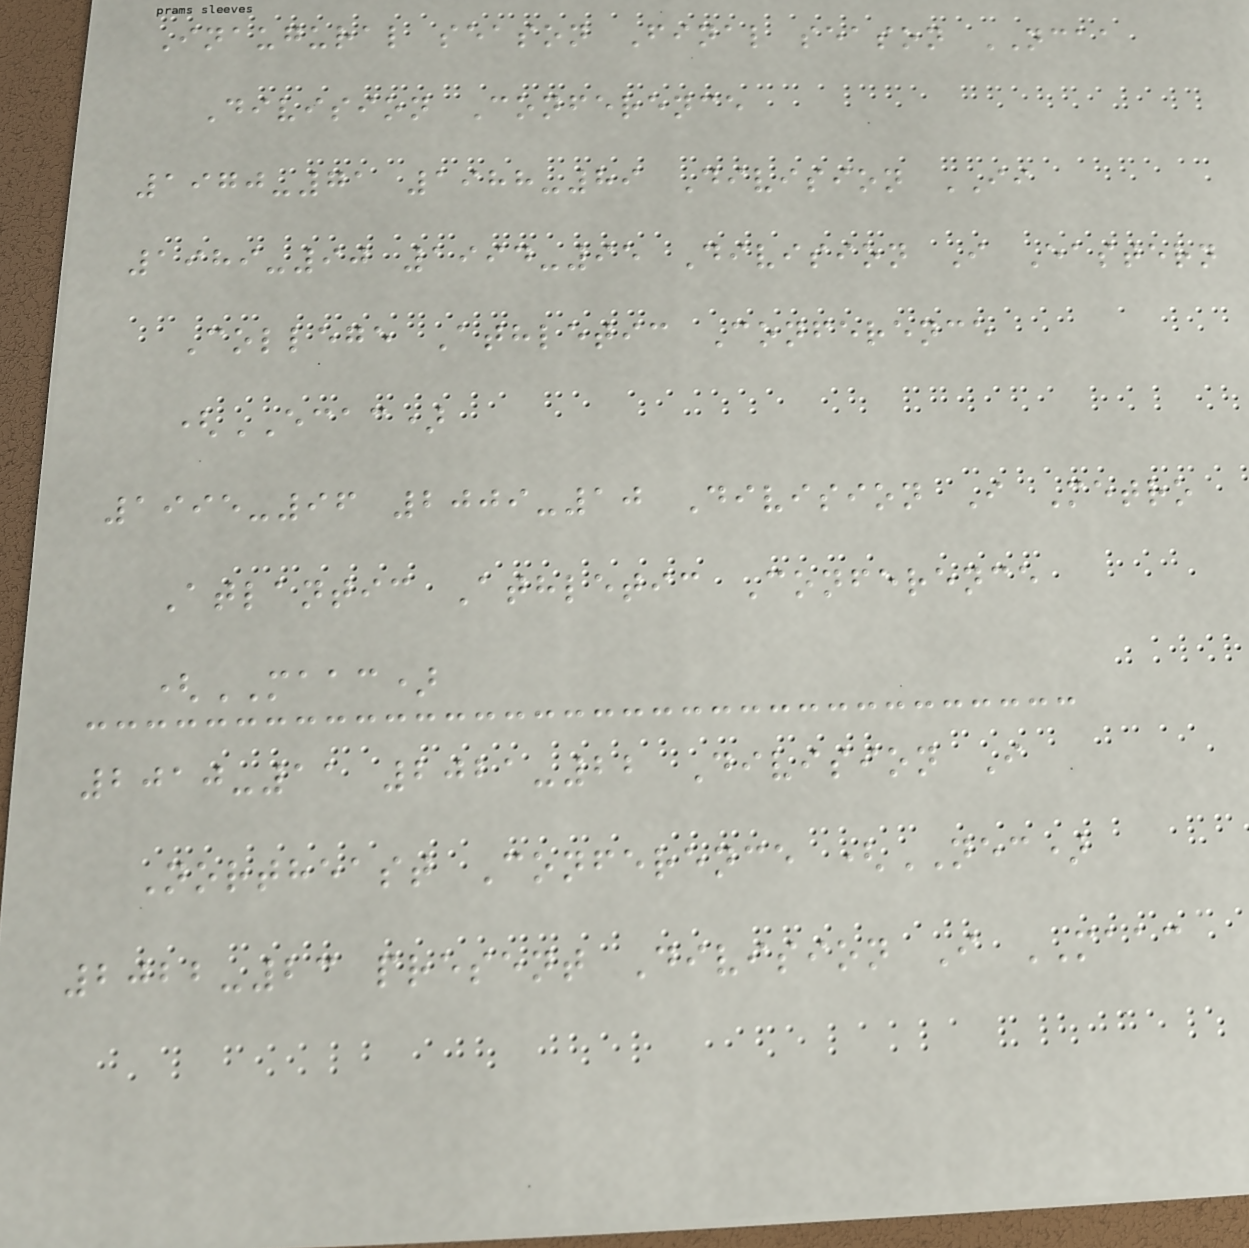Inaugural season Final season NCAA
Division Conference
1970-71 1988-89 Division II
1989-90 1994-95 Division I Eastern
College Athletic Conference
(ECAC)
1995-96 2009-10 Division I Metro
Atlantic Athletic Conference
(MAAC)
2010-11 2021-22 Division I
Northeast Conference (NEC)
2022-23 present Division I MAAC
